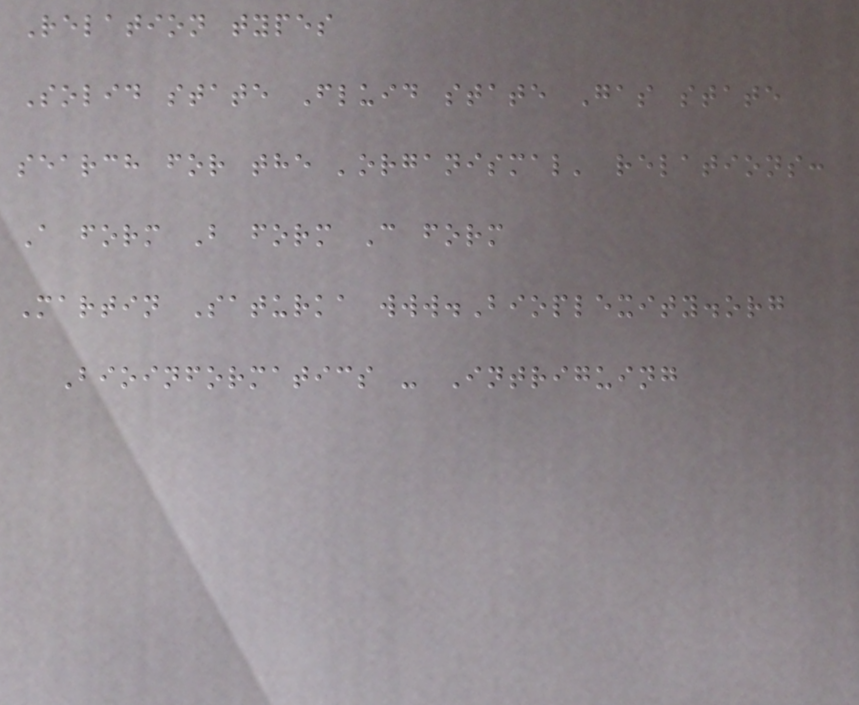Relation types
Solid state Fluid state Gas state
search for the 'organismal' relations:
A form B form C form
Martin Saturka www.Bioplexity.org
Bioinformatics - Intriguing
